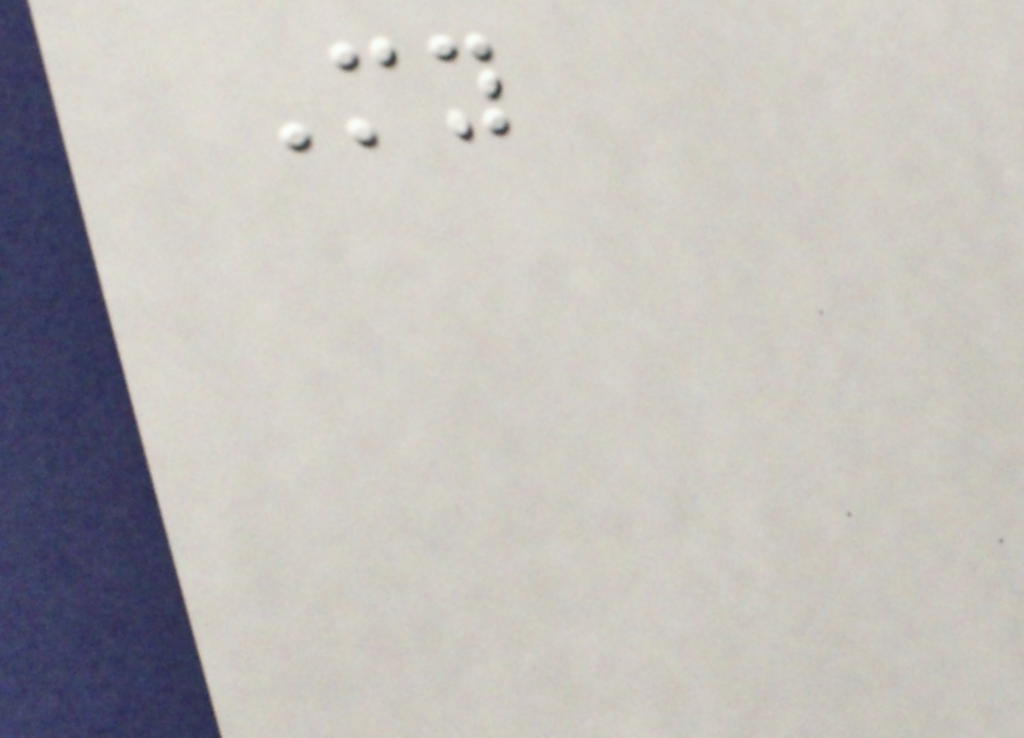My
